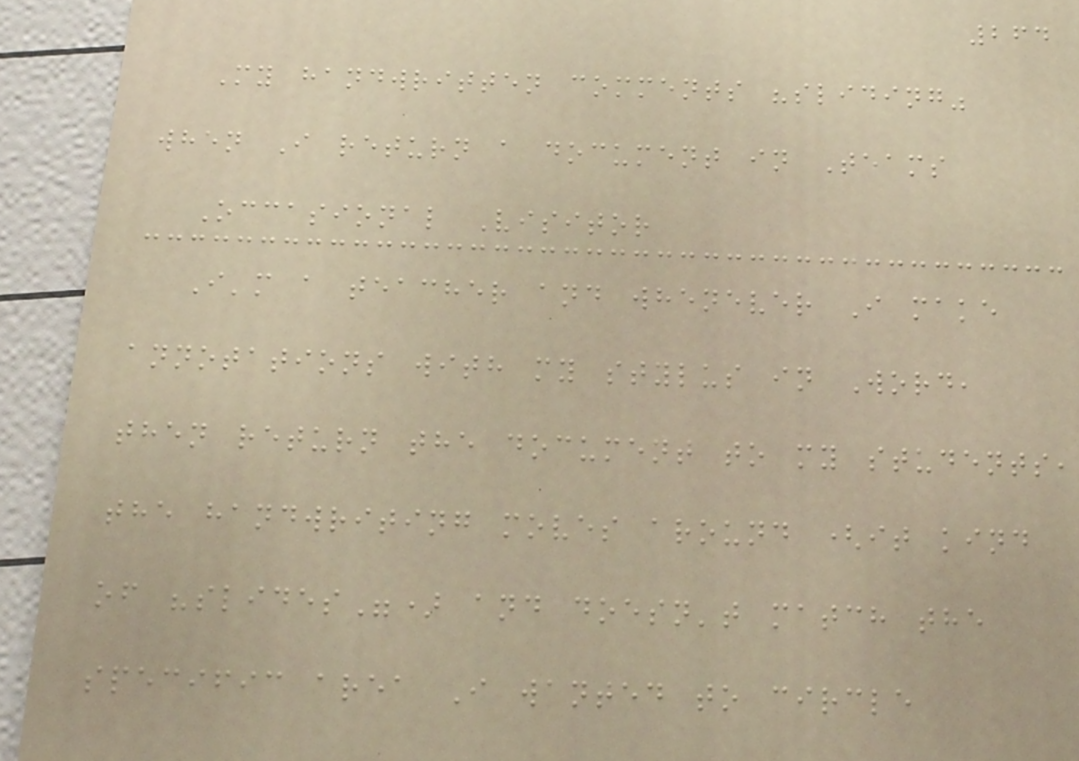264
My handwritten comments "sliding"
when I return a document in Teams
Occasional Visitor
I'm a teacher and whenever I make
annotations with my stylus in Word,
then return the document to my students,
the handwriting moves around (it kind
of "slides") and doesn't match the
specific area I wanted to circle
